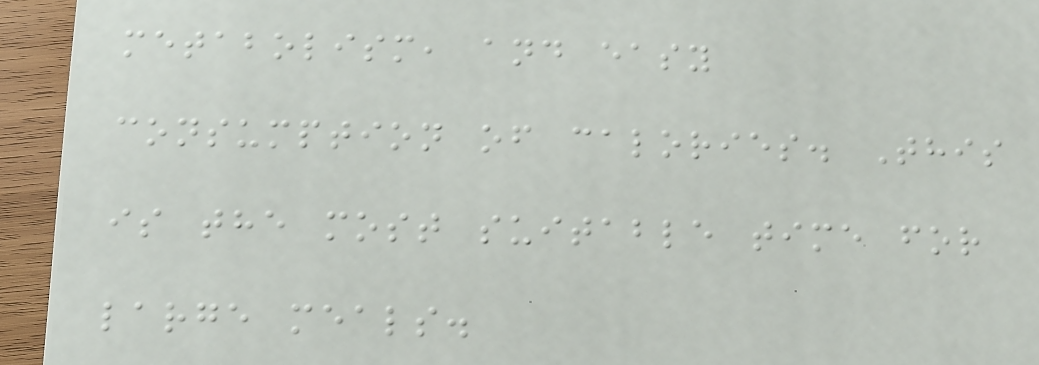metabolism, and easy
consumption of calories. This
is the most suitable time for
large meals.
